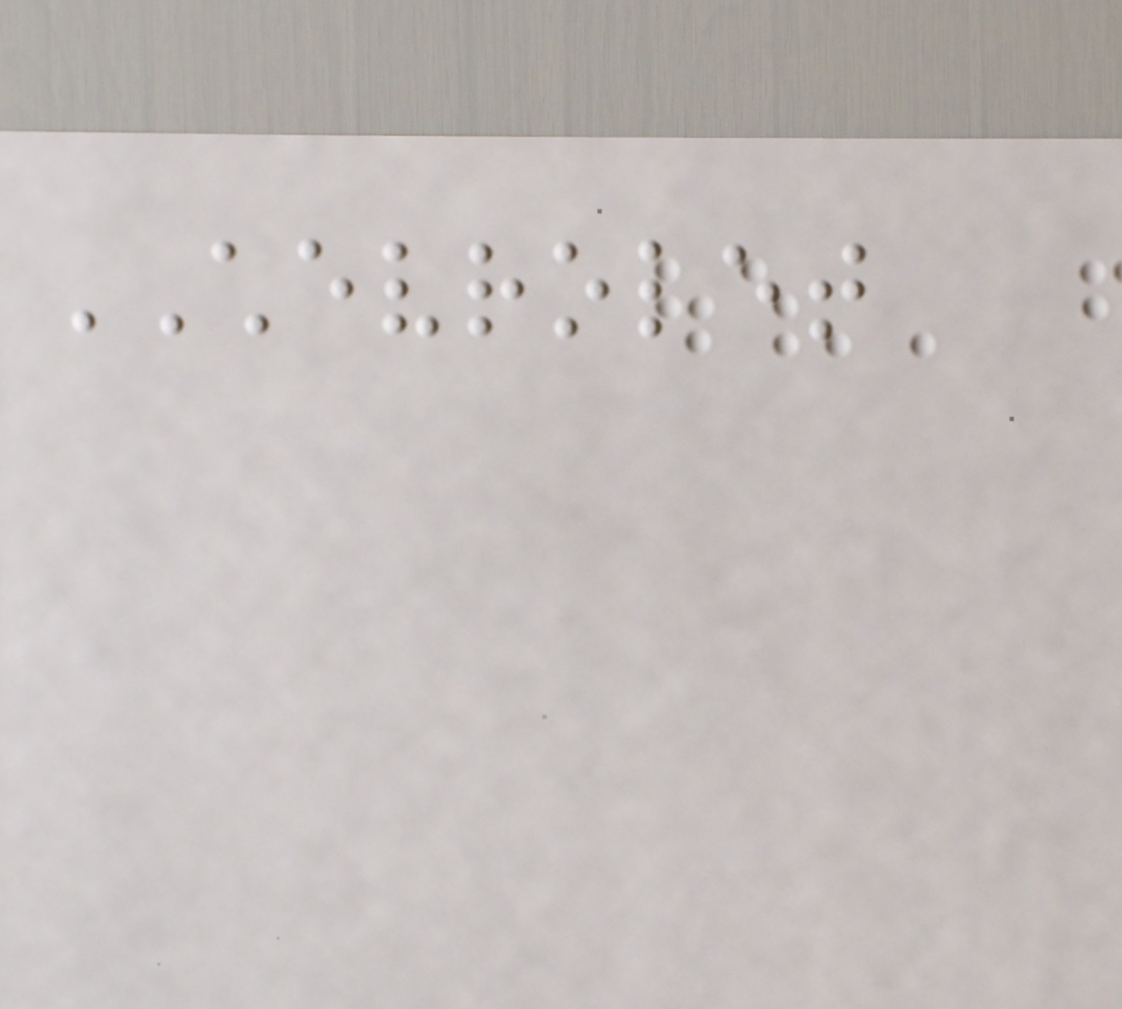CHEVROLET
